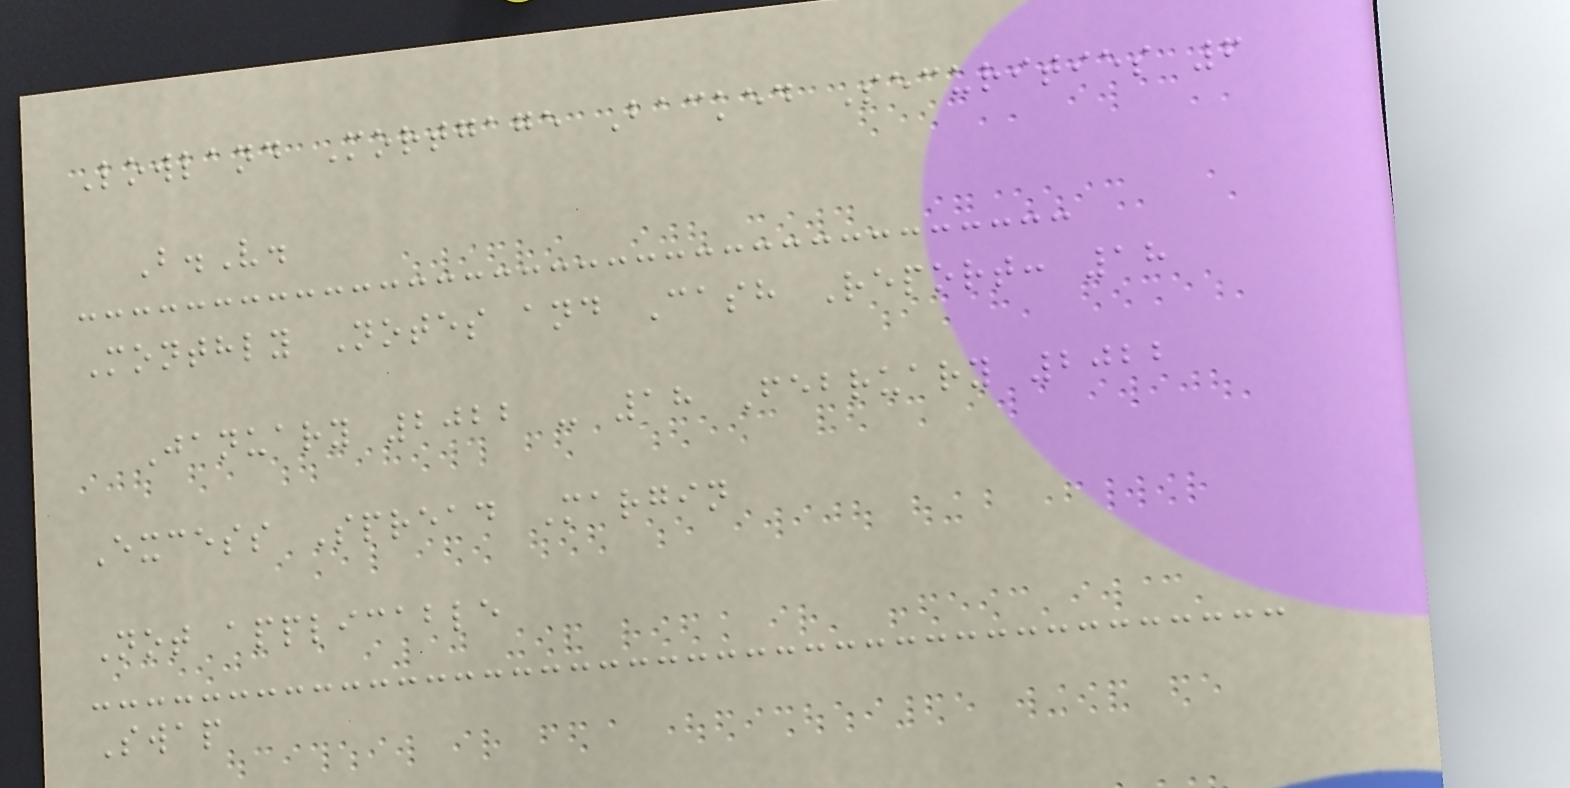Lowland Mortgage Backed Securities 6
B.V.
Monthly Notes and Cash Report: 18
January 2022 - 18 February 2022
Excess Spread Margin
Not applicable
Swap
